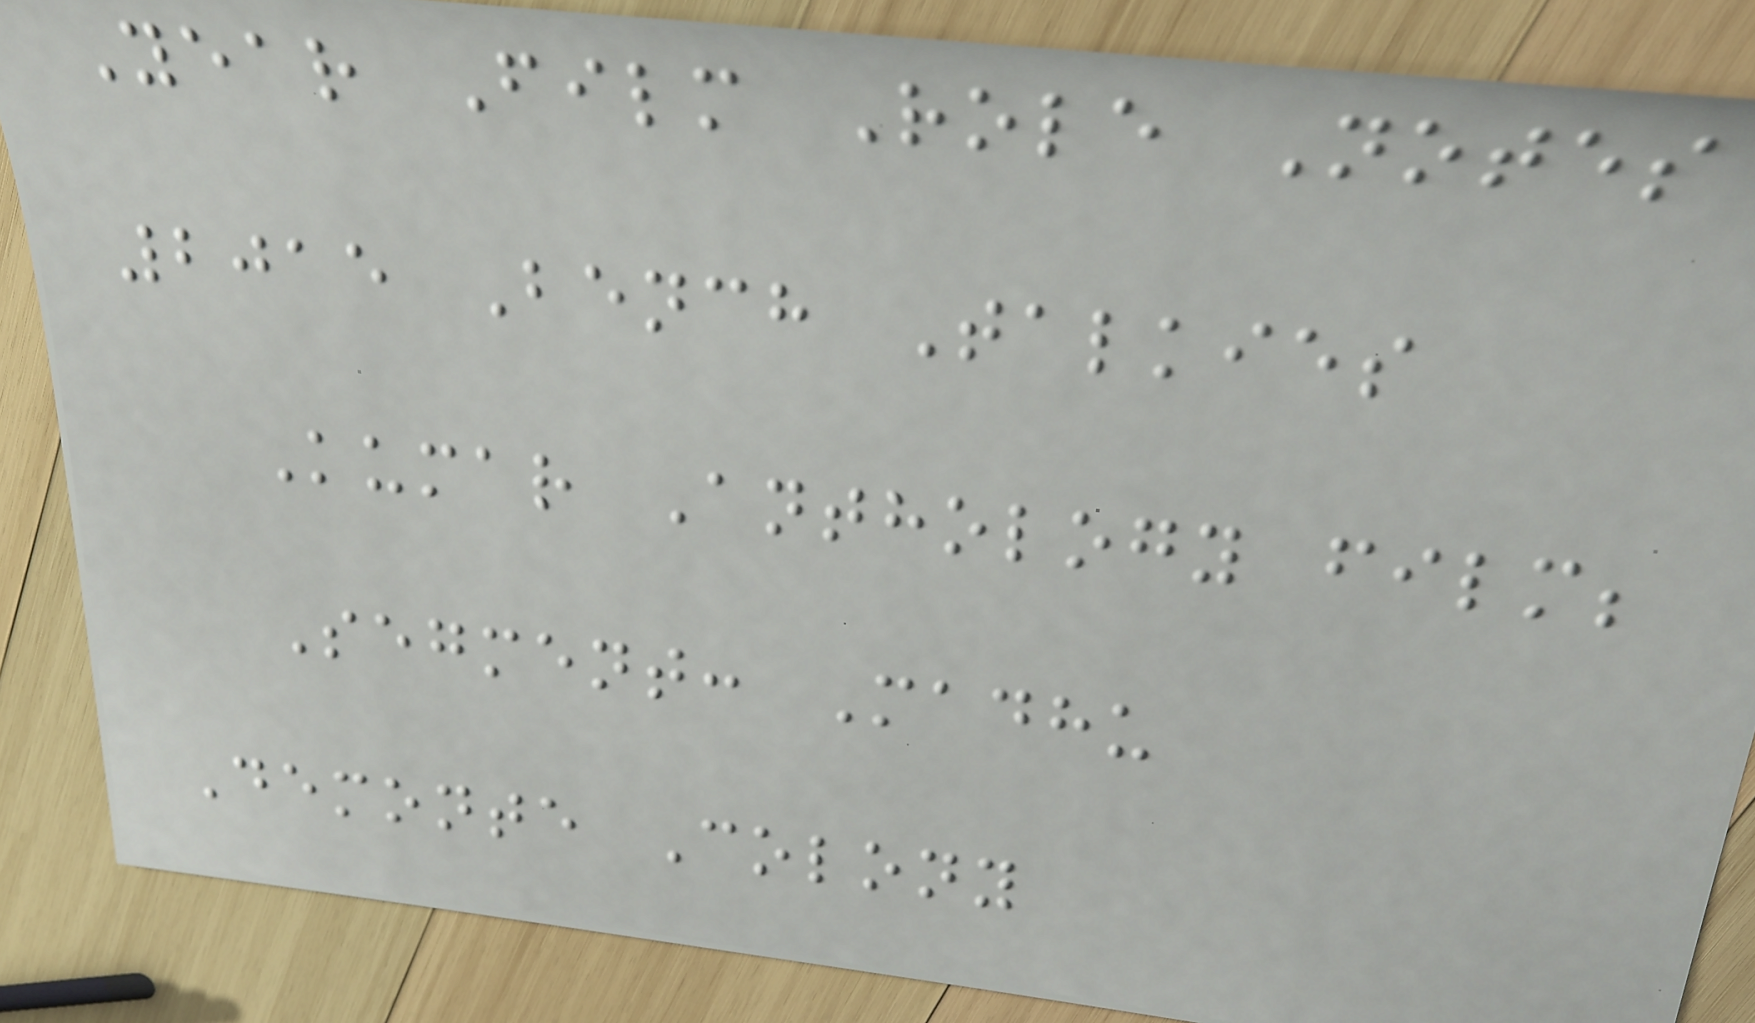Year Film Role Notes
2015 Bench Talkies
Kumar Anthology film;
Segment: Madhu
Demonte Colony
